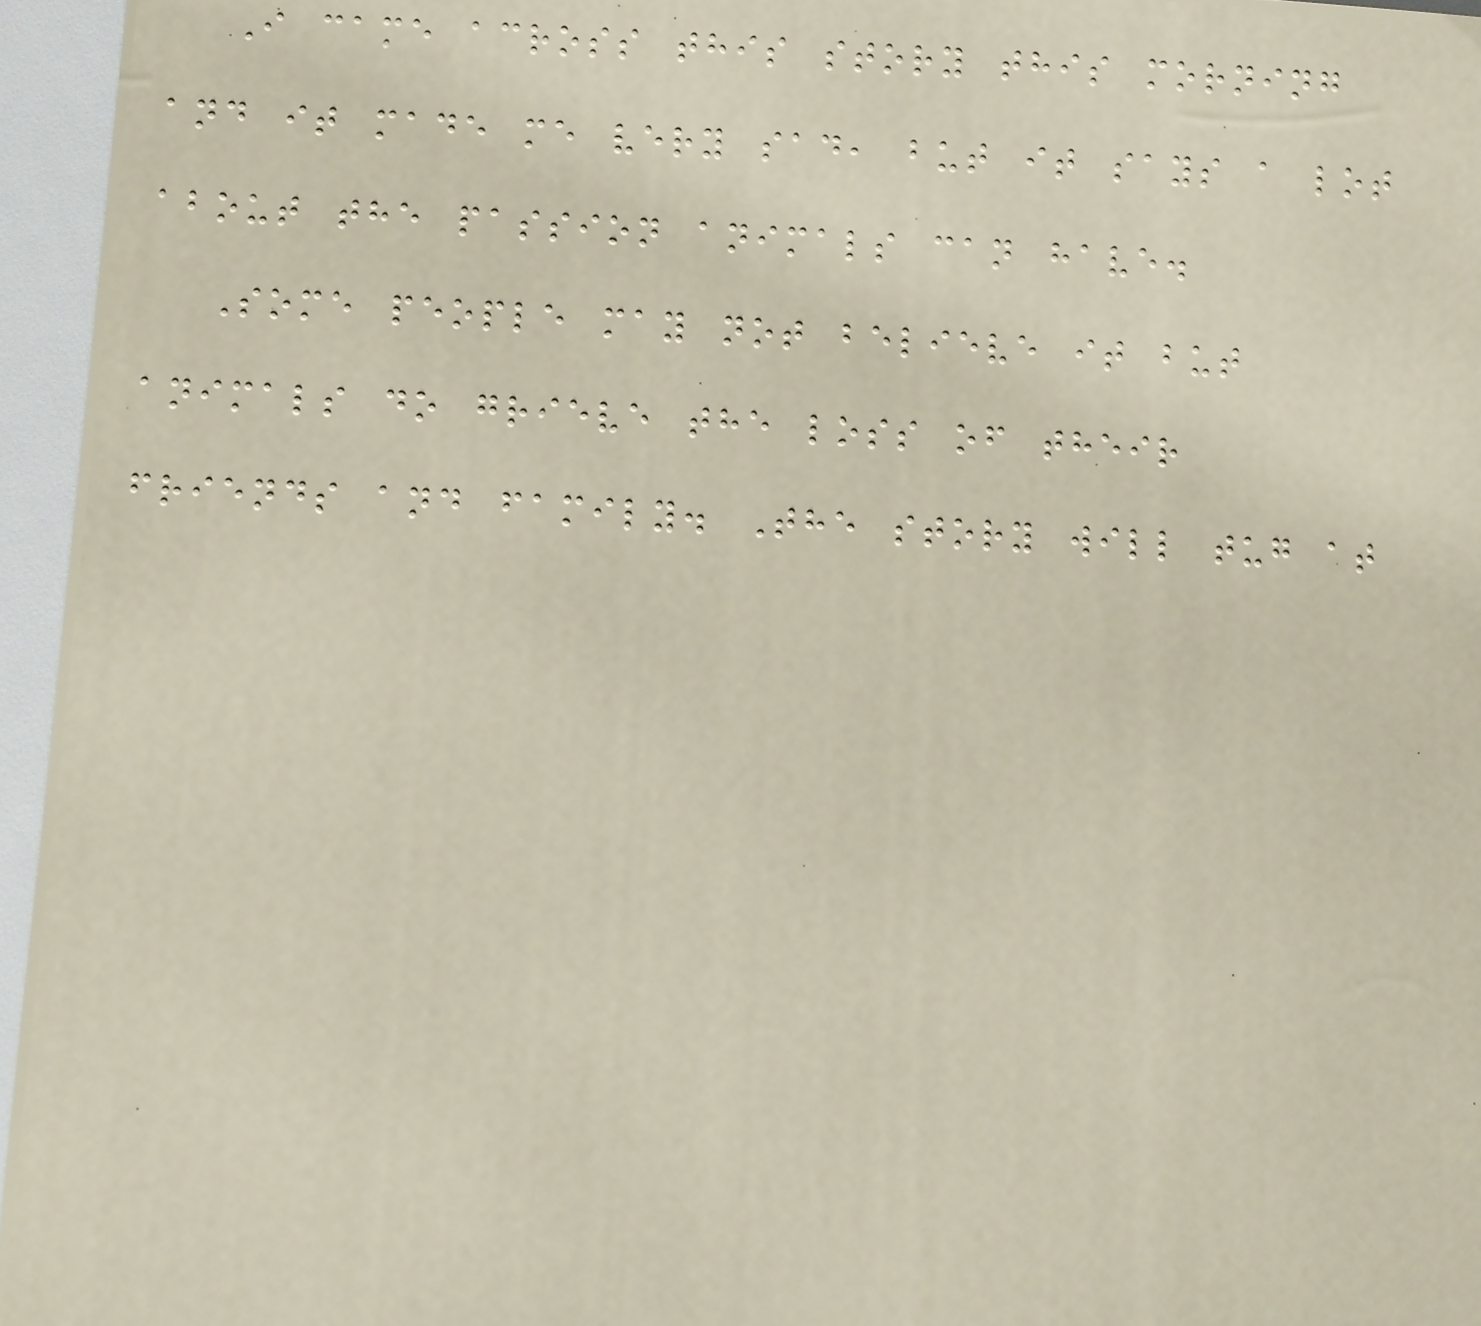I came across this story this morning
and it made me very sad, but it says a lot
about the passion animals can have.
Some people may not believe it but
animals do grieve the loss of their
friends and family. The story will tug at
